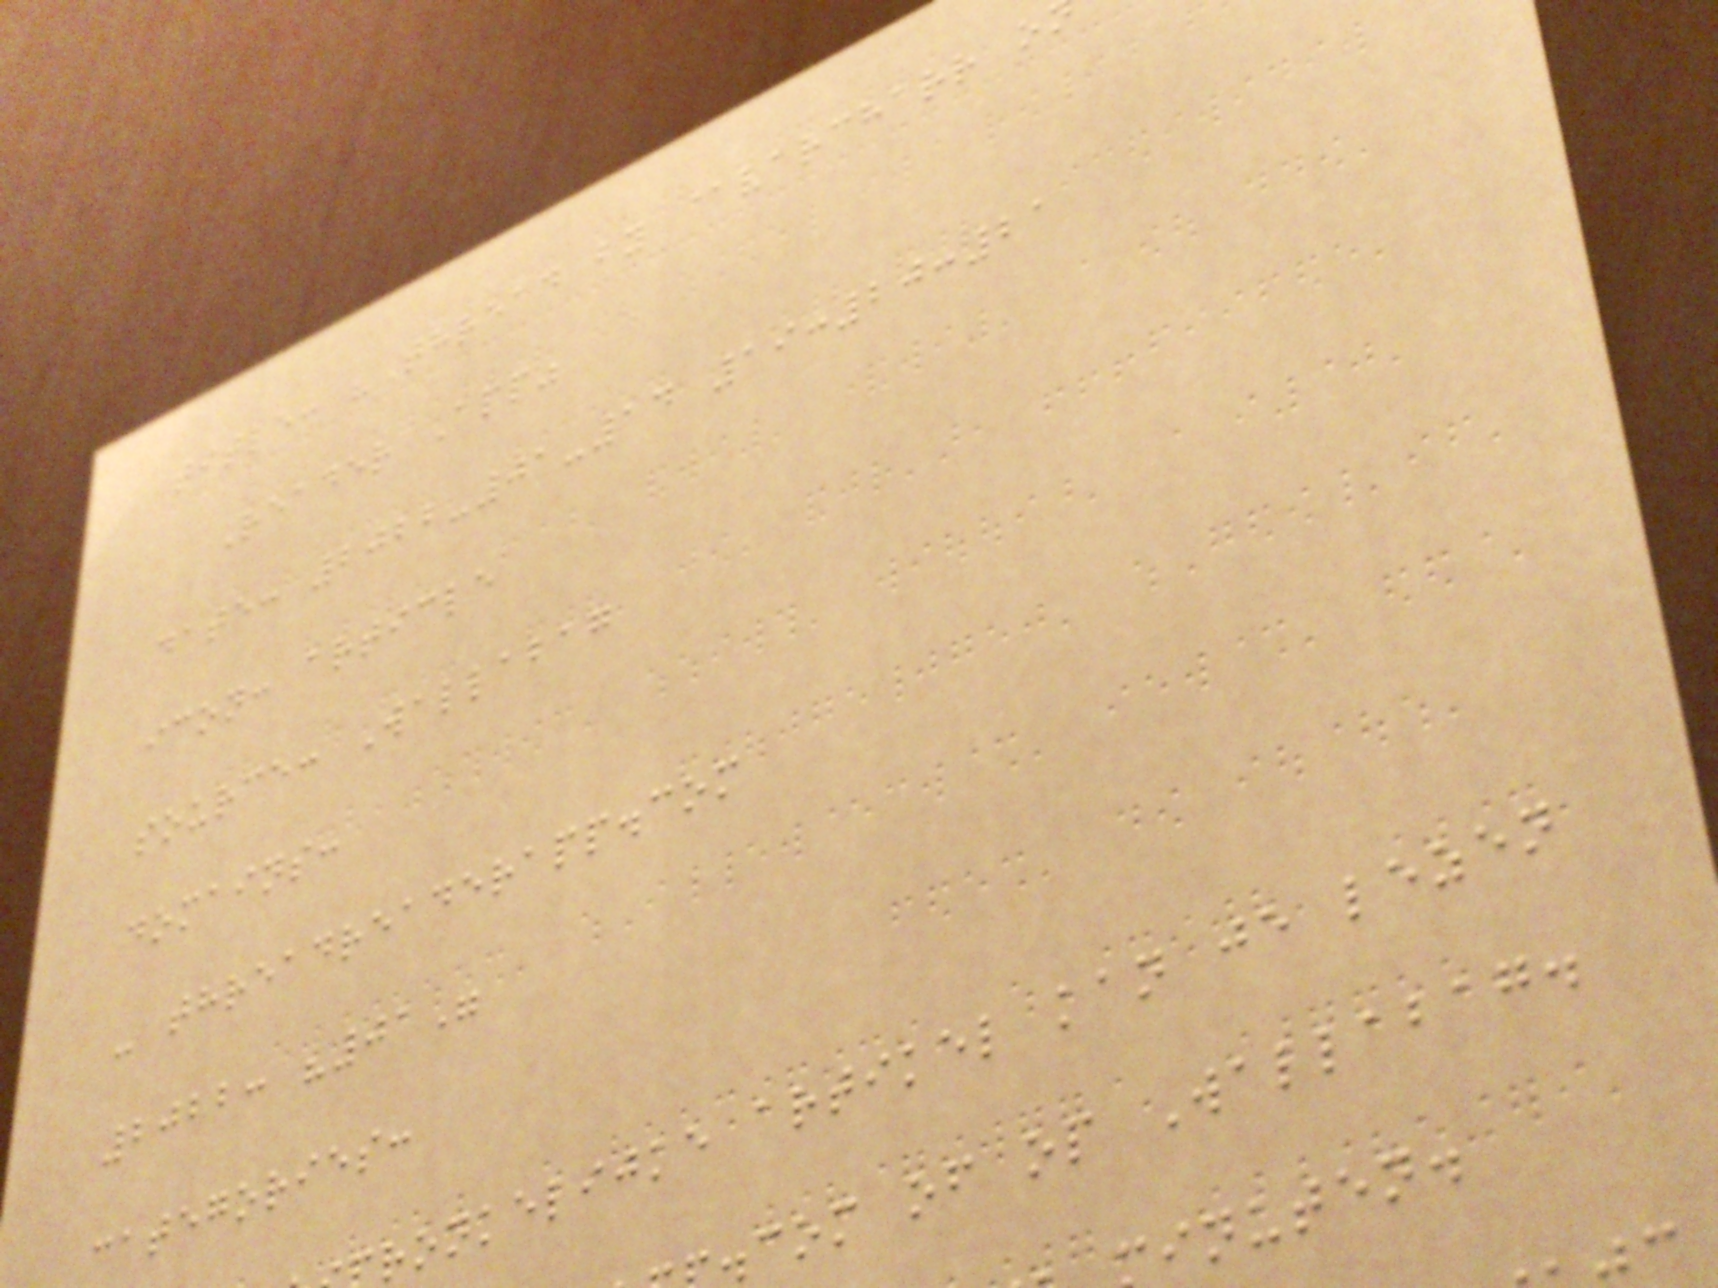title: "Thread by @varcharr o
Reader App"
date: 2022-01-14 19:20:21
icon: article
source: Wallabag
domains:
- threadreaderapp.com
2022: "01"
categories:
ronkelijke artikel kan je lezen
.com of op Wallabag.
